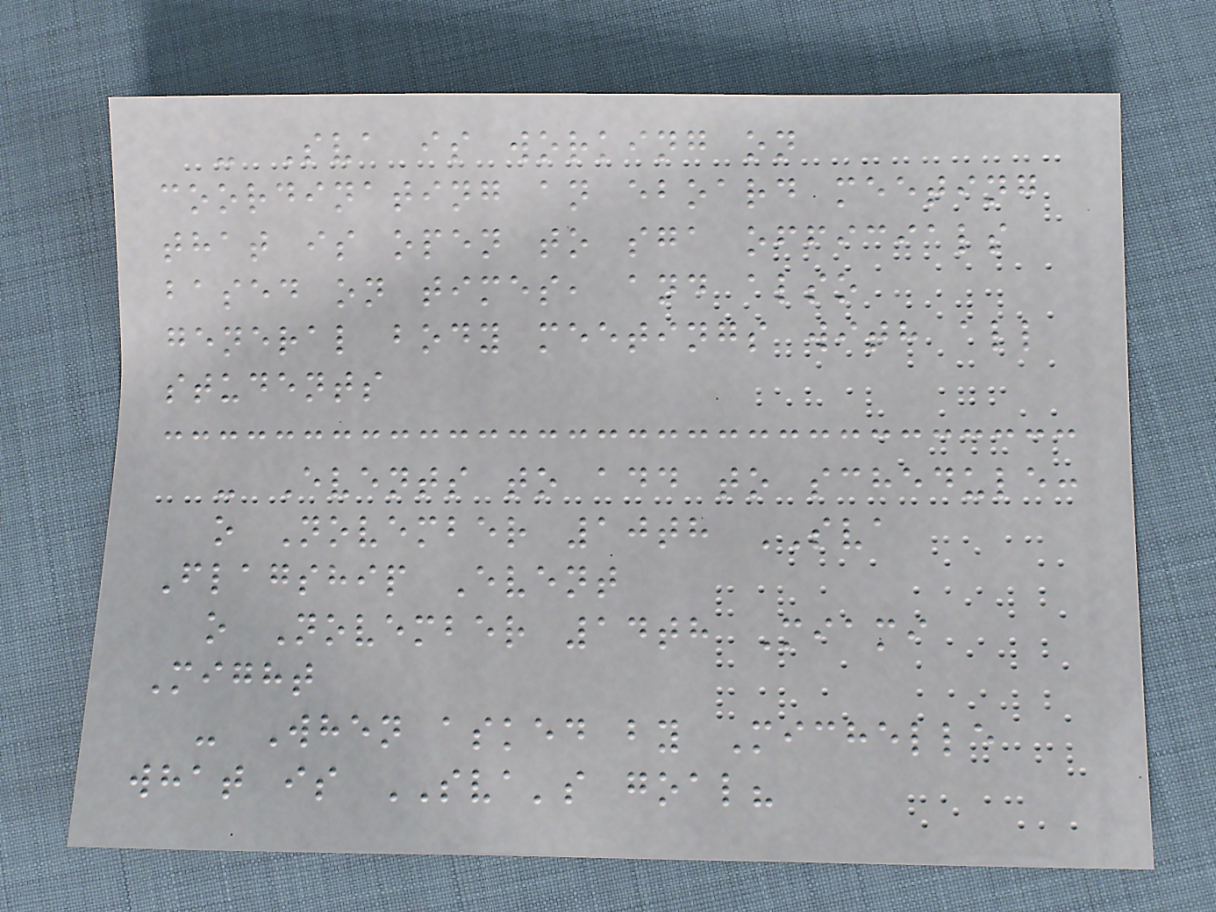- Sva is working on
coordinating an eboard meeting
that is open to sga officials
based on times, and also
general body meetings with all
students
- Events to add to schedule:
o November 10th SVA
Flagship Event
o November 14th Miami
Might
- When asked by Michelle
what is SVA's goal?
